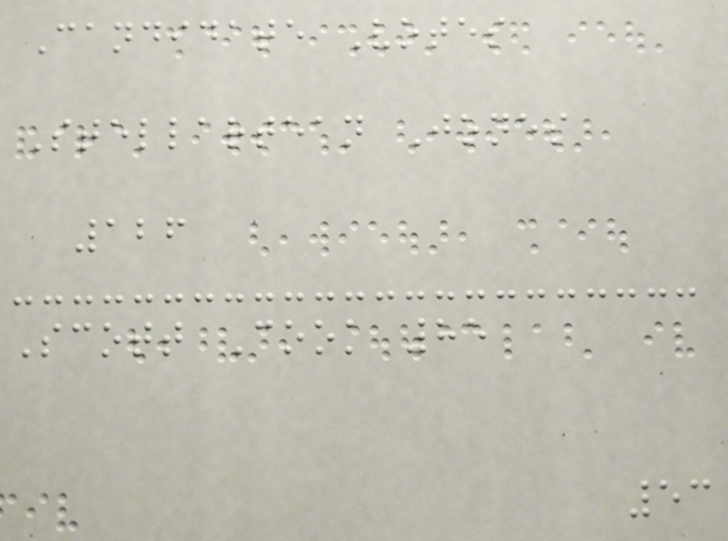Candidate Votes
Stellartean Jones
126
Scott Cook 85
53
